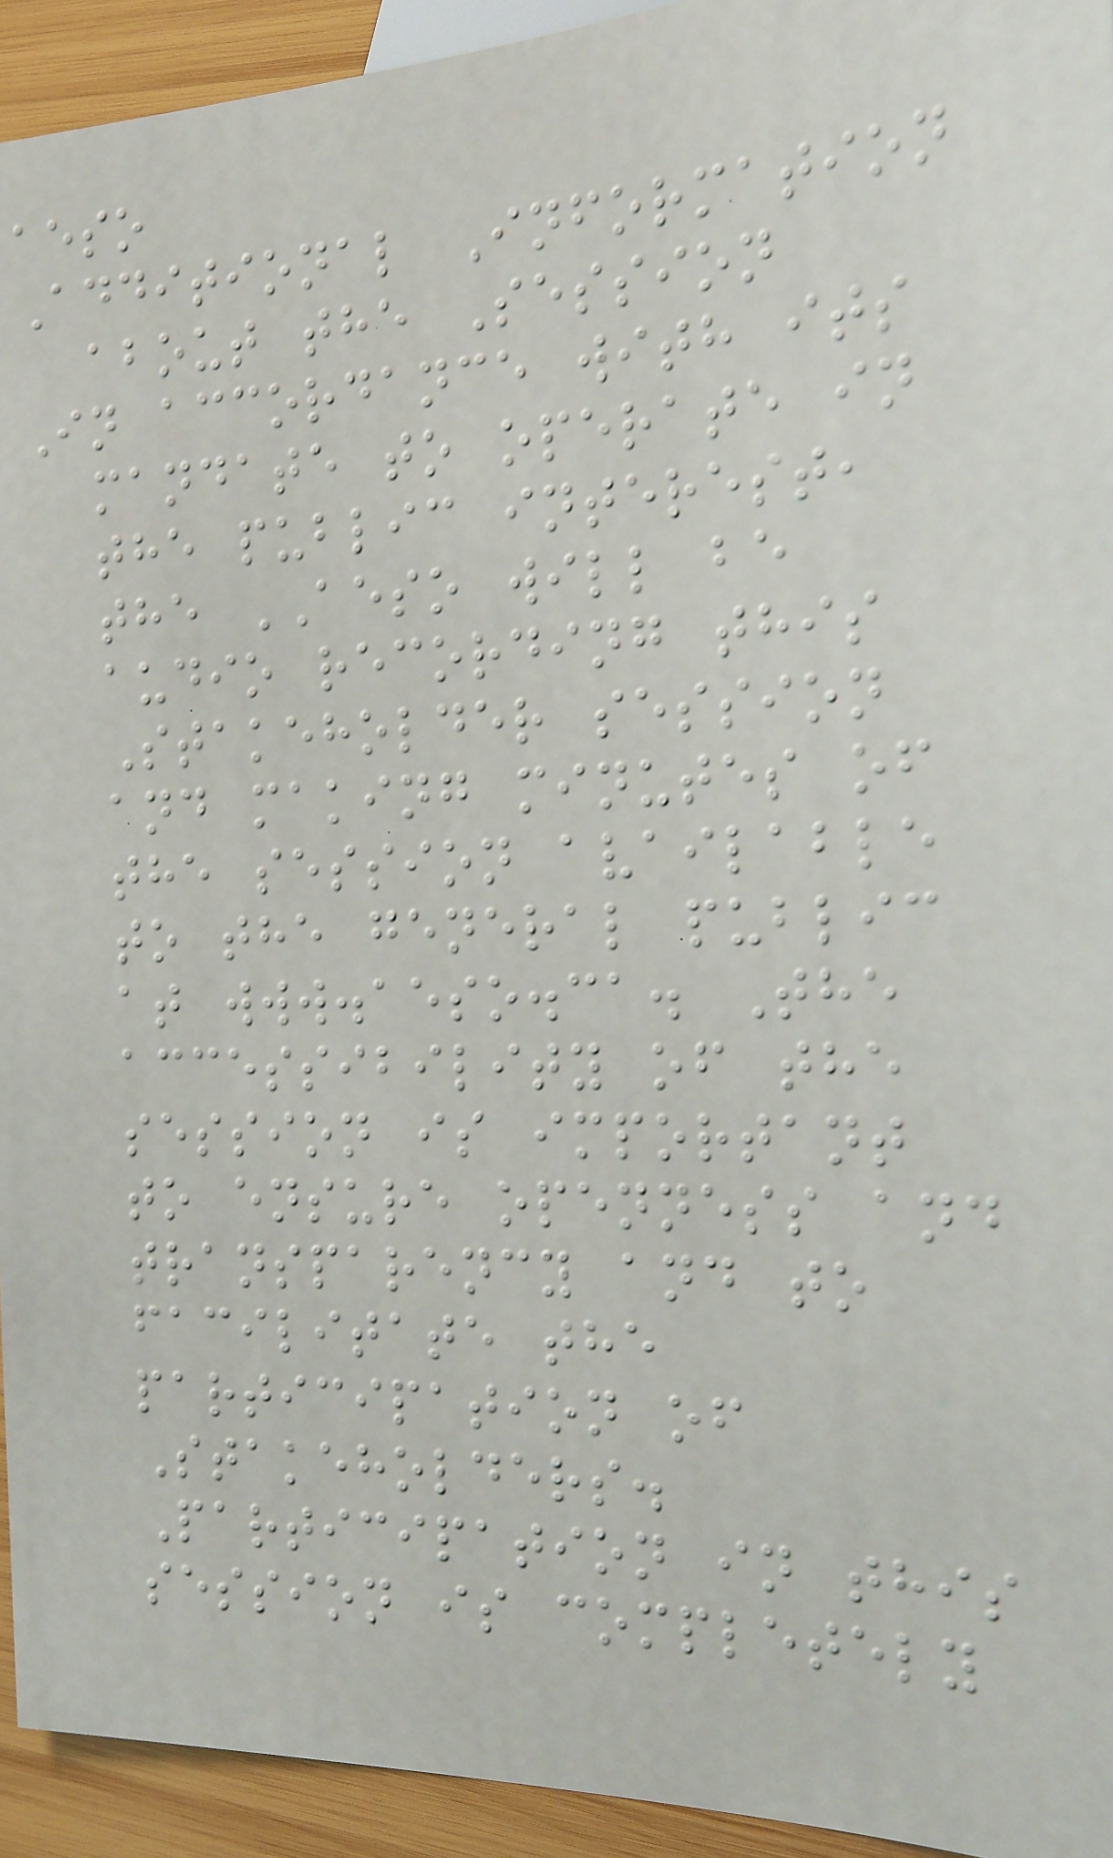aeso
Additional Information
about the Session
In accordance with its
mandate to operate in
the public interest,
the AESO will be
audio recording this
Stakeholder session
and making minutes of
the session available
to the general public
at www.aeso.ca. The
accessibility of the
session is important
to ensure openness and
transparency and to
facilitate the
participation of
Stakeholders.
Participation in this
session is completely
